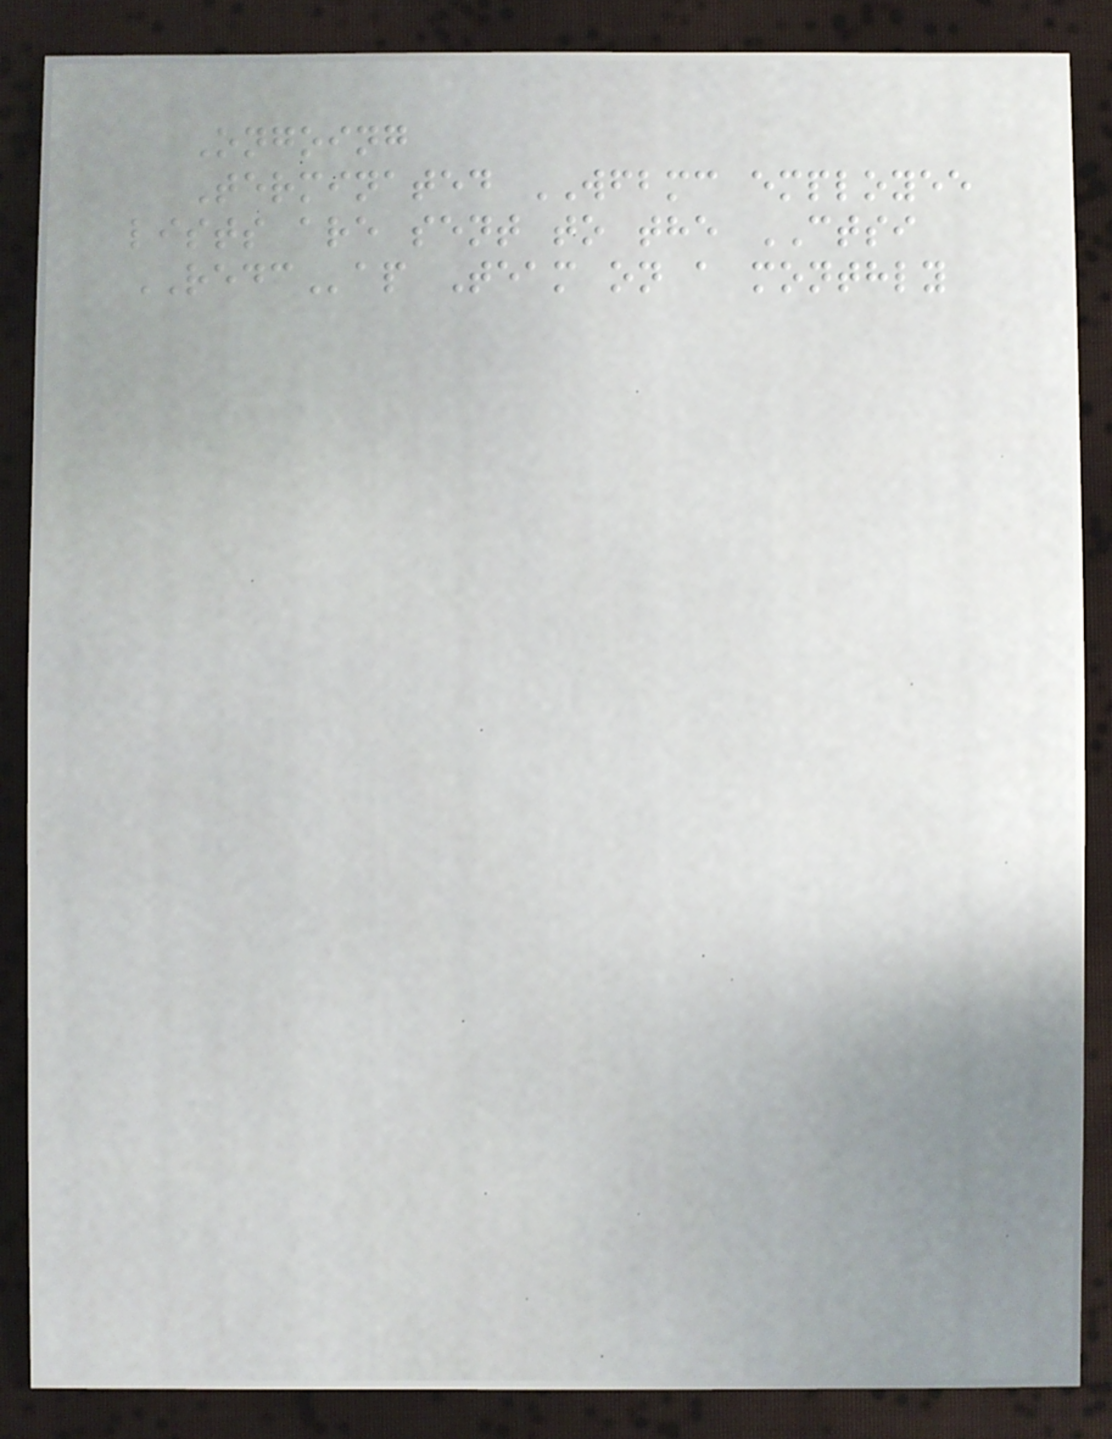Ongoing
Terminated WFBMC employee
lists are sent to the CTSI
REDCap Team on a monthly
